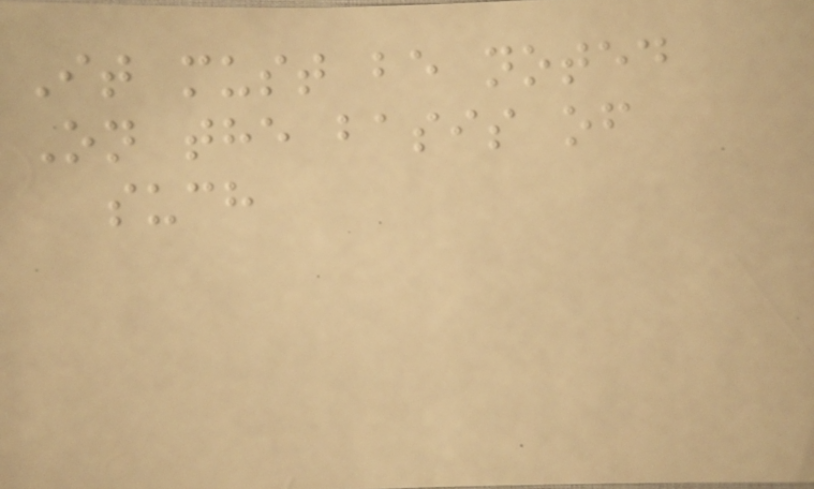It must be noted
On the basis of
such
